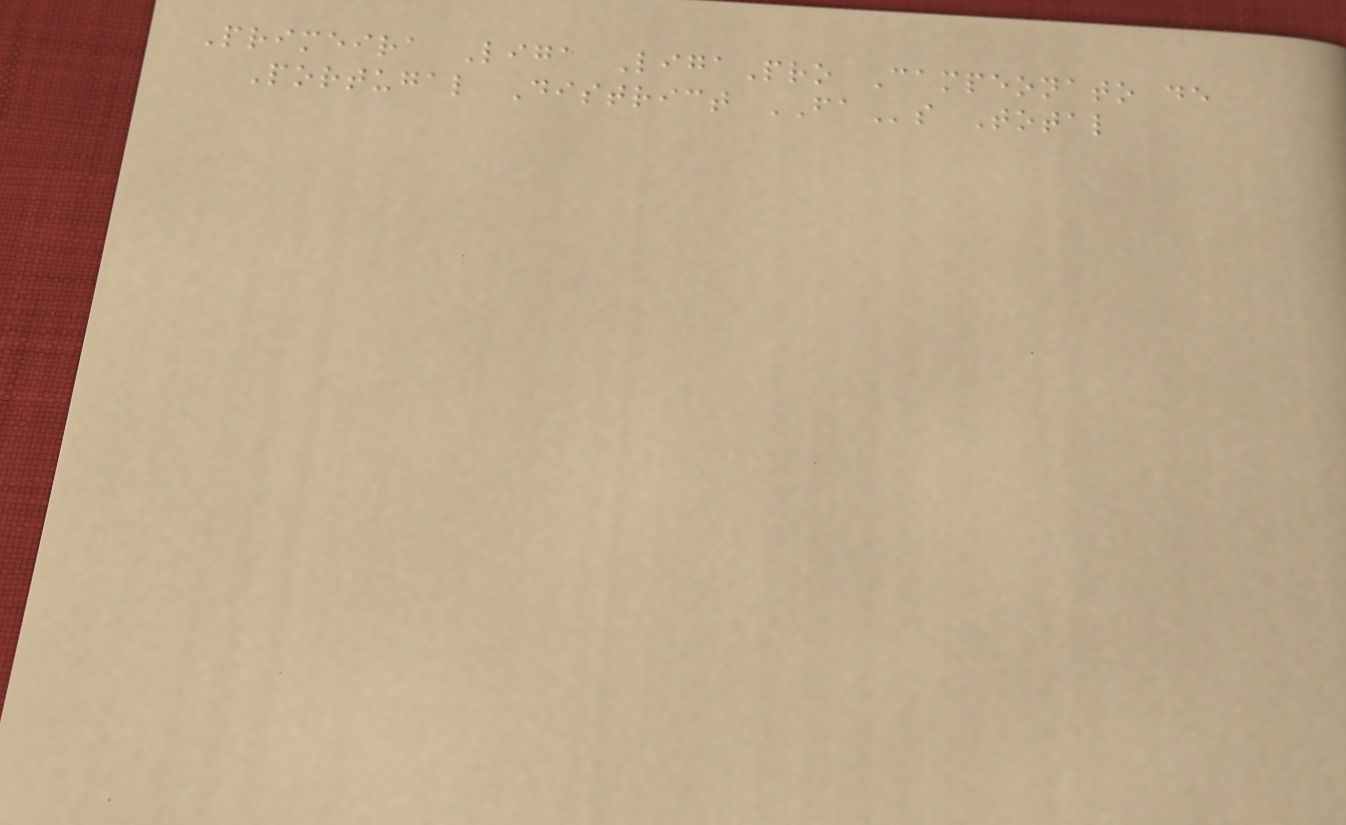Primeira Liga LigaPro Campeonato de
Portugal District FAs Total
